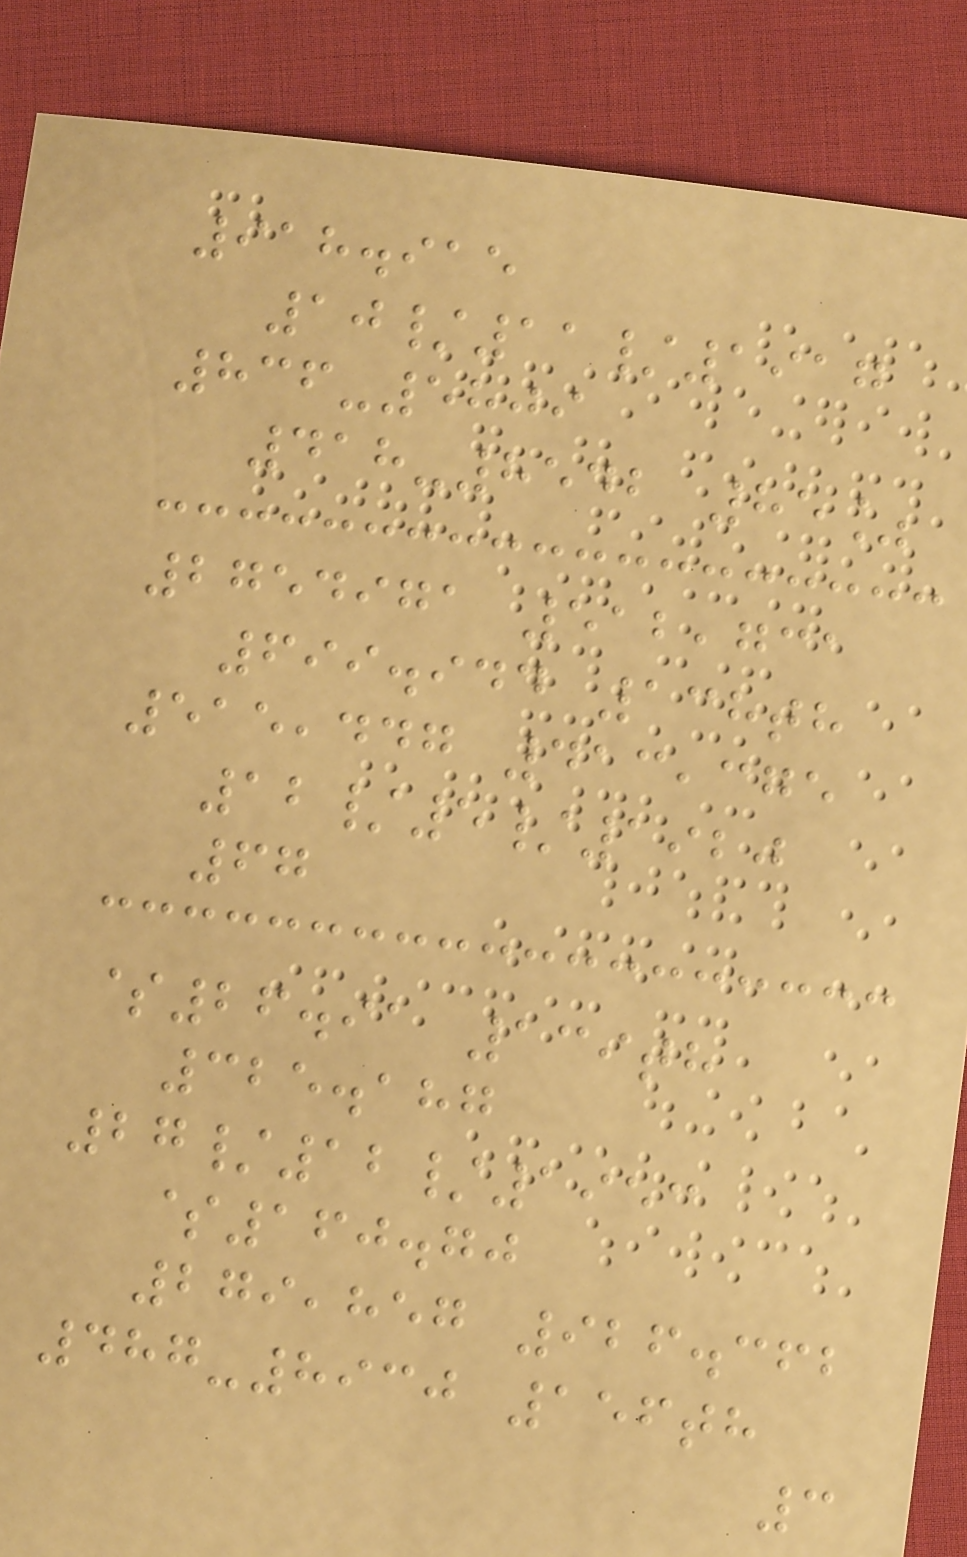918.915
10/11/1917
836-5809
418-8542 85%
2754971 512,731
699.944 138th
515,447 413,375
12/5/1920
67
$26.91 139th
325.187
27/12/1953
$160.70
279,857 926.362
487-8930 156th
3
